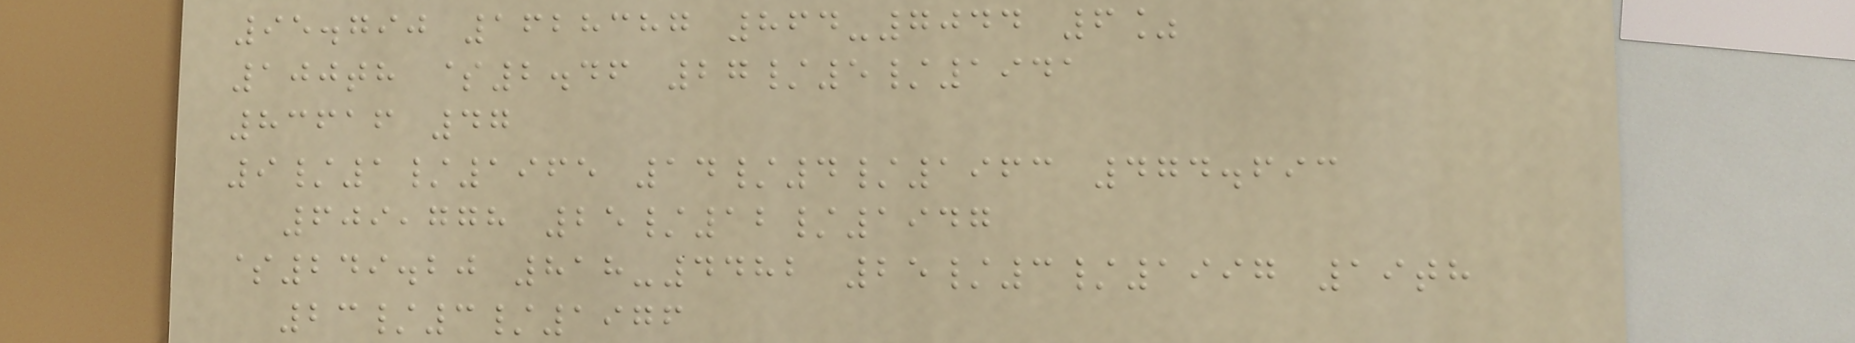95.790 1628387 864-7044 6%
100th $2.46 27/5/1941
83616 47
9/1/1965 14/4/1963 474.693
609,778 25/12/1947
$249.20 818-4482 25/3/1997 19th
23/3/1976
